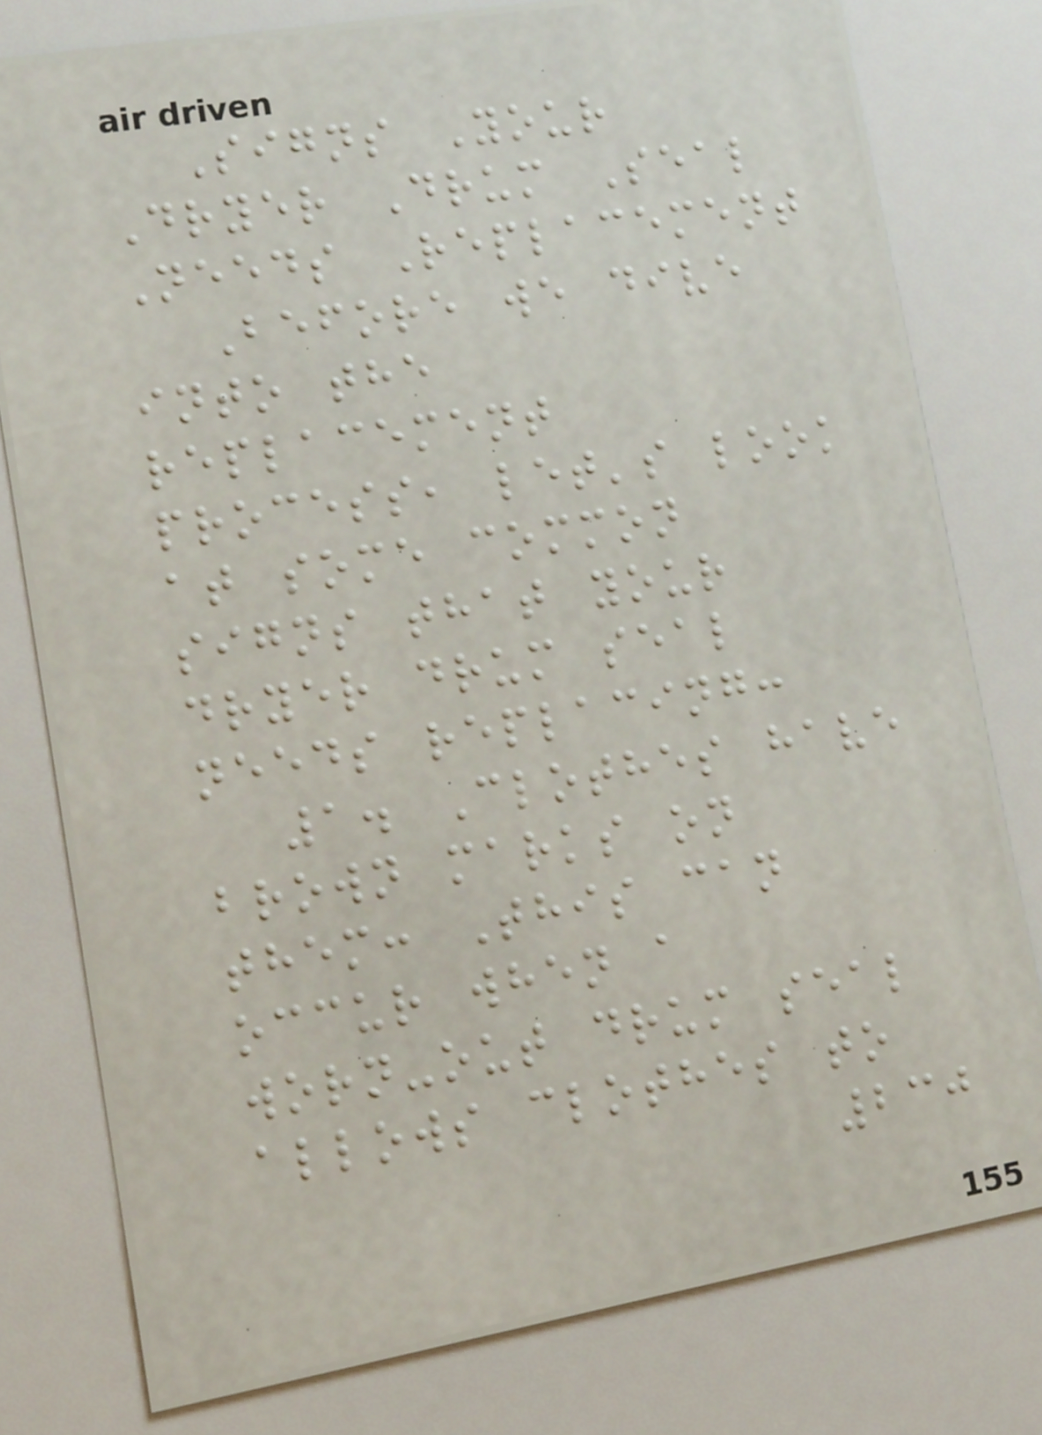Signs Your
Dryer Drum Seal
Needs Replacement
Before we dive
into the
replacement
process, let's look
at some common
signs that your
dryer drum seal
needs replacing:
1. Clothes have
brown marks on
them: This can
occur when a
worn-out drum seal
allows clothes to
230
